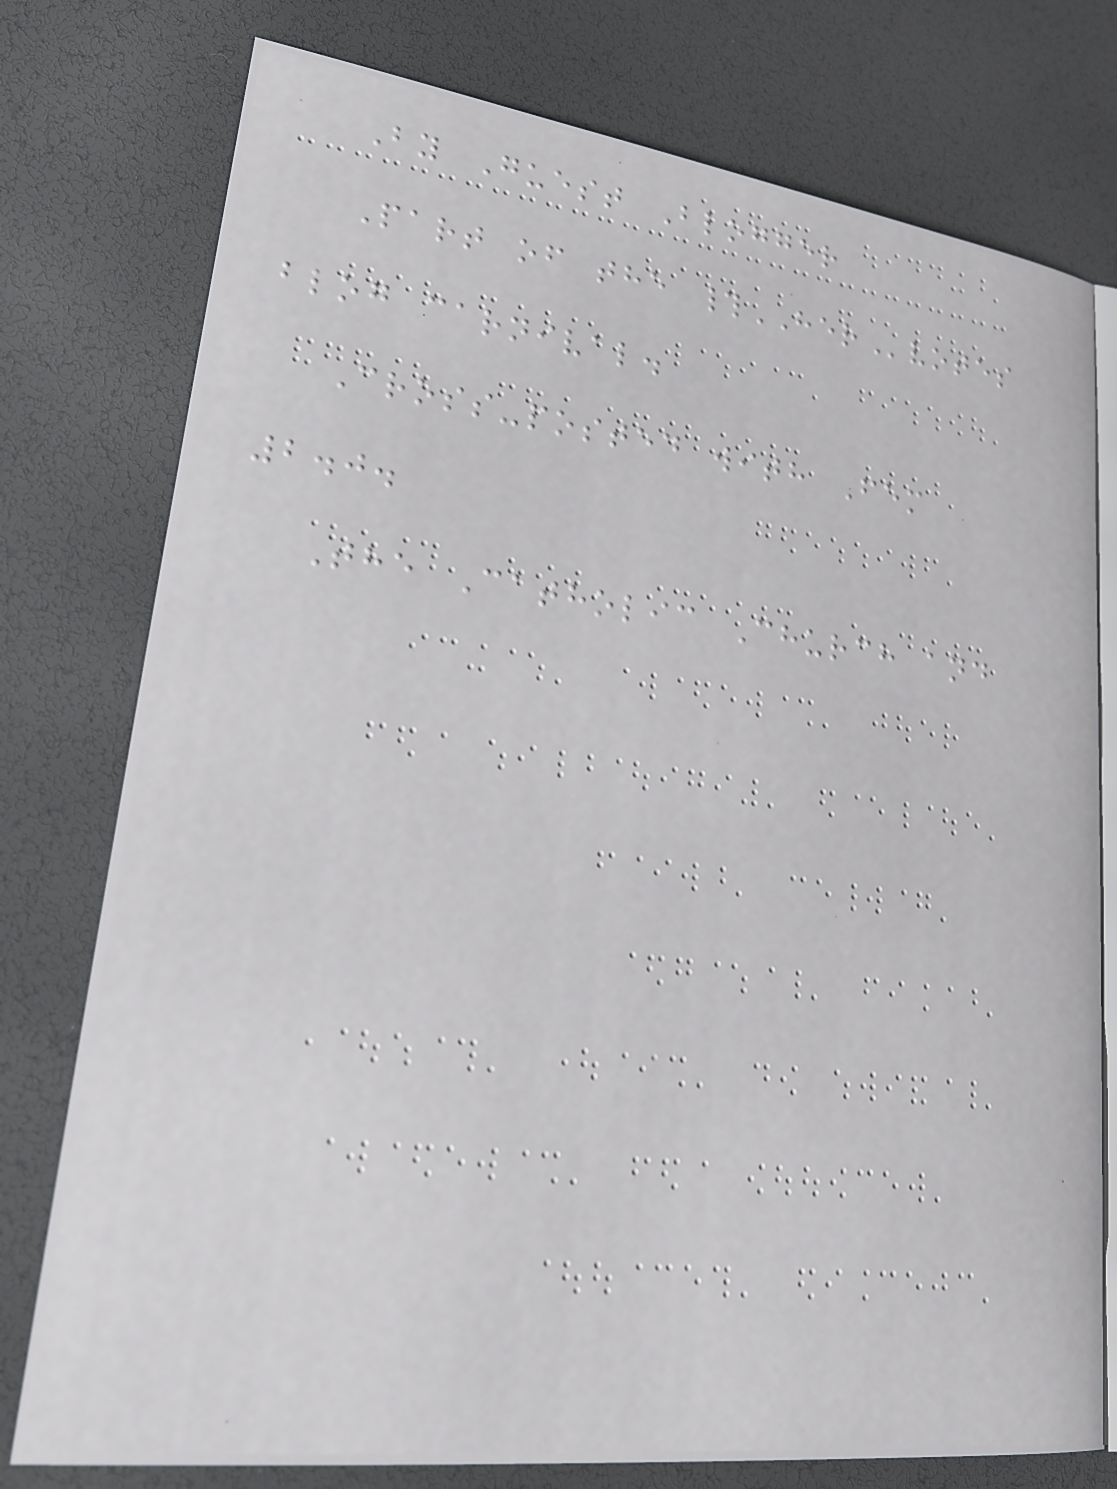By Guest Blogger
Part of the #HERvotes
blog carnival.
Cross-posted with Fem
2.0.
The Catholic Church and
